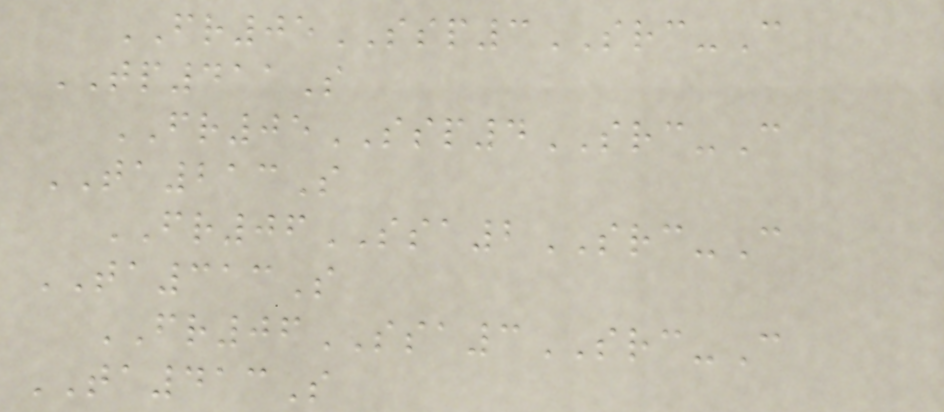FR05SSP3SRC-C
TP411S
FR05SSP4SRC-C
TA213S
FR06SSA2SRC-C
TA313S
FR06SSA3SRC-C
TA413S
